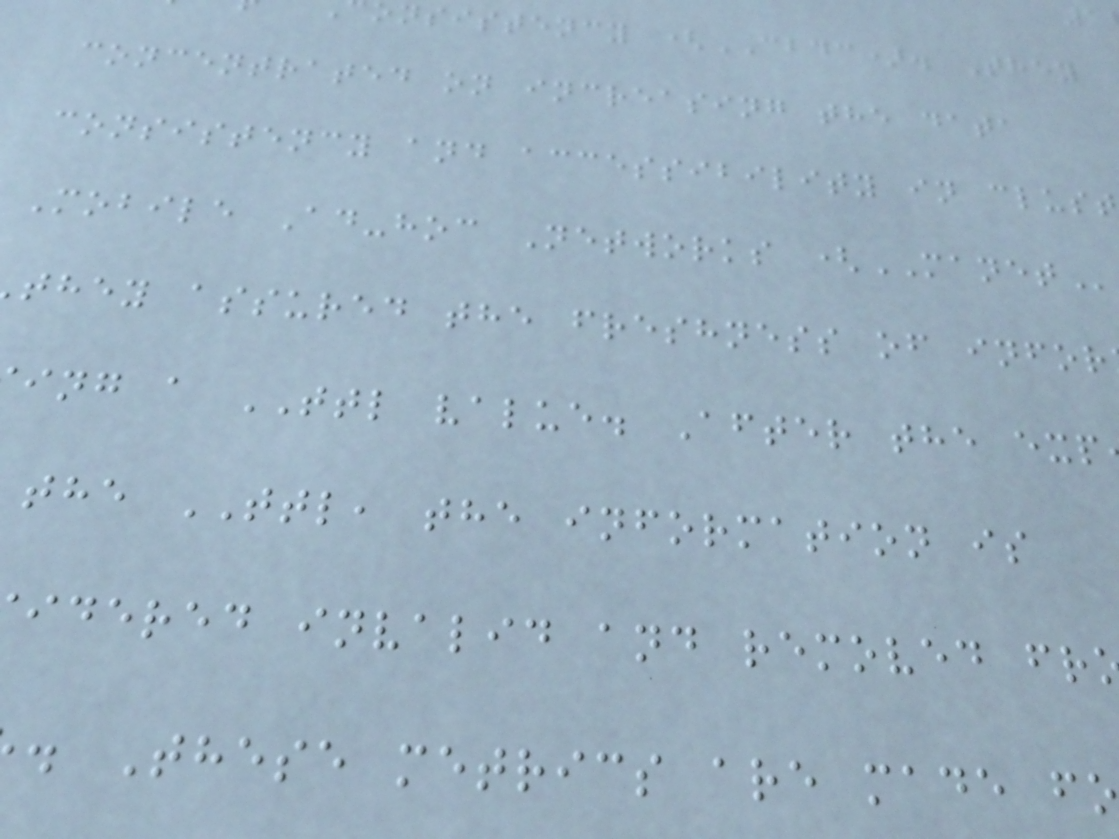onsistency (CBDC). They
concentrated on increasing the data
consistency and accessibility in clust
Mobile Ad-hoc Networks (MANET
they assured the freshness of infor
ing a TTL value. After the exp
the TTL, the information is
idered invalid and removed fr
. These metrics are made f
